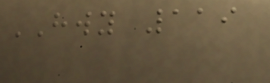HWY 119
